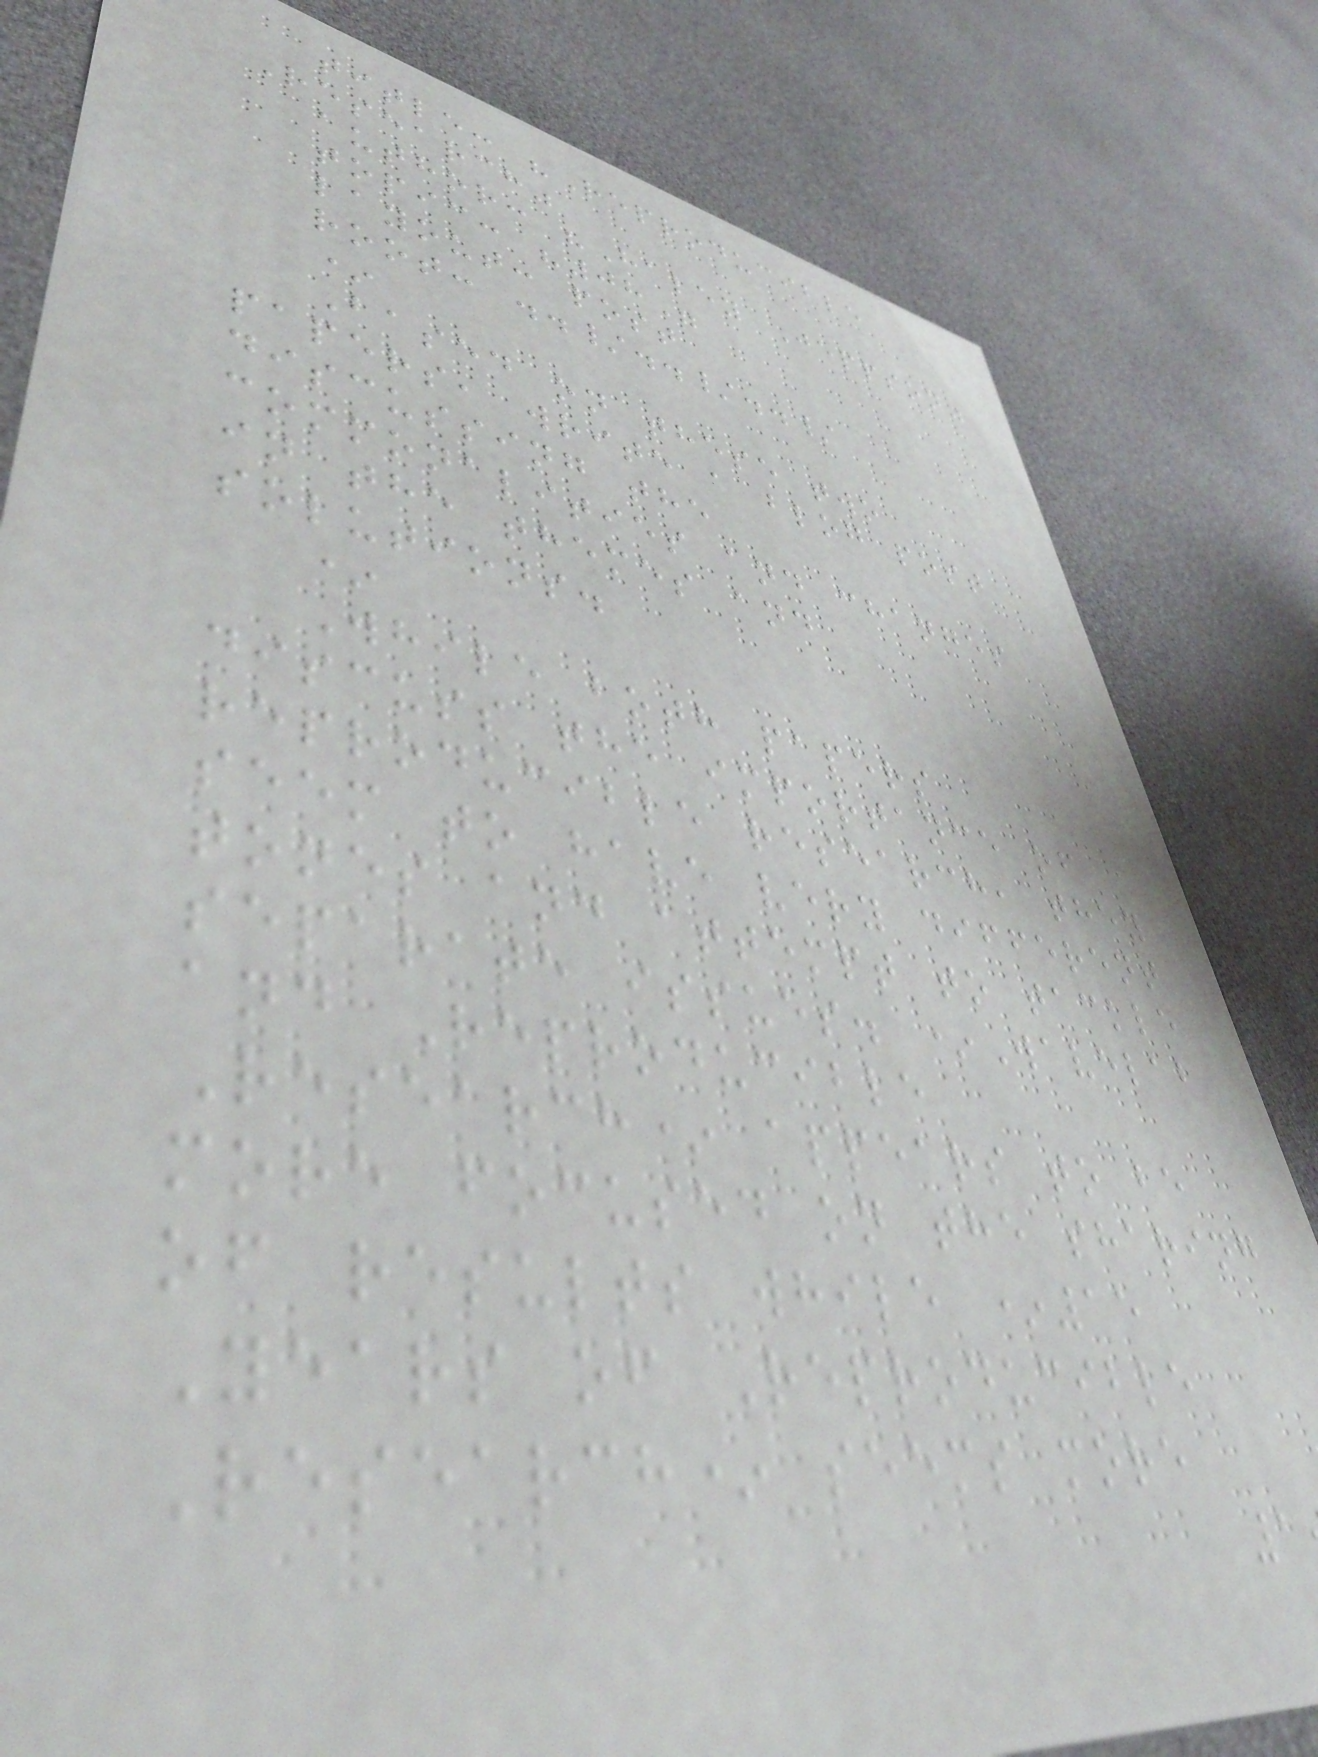title: "Reproducible
Research"
author: "Haley Jeppson"
topic: "08"
layout: post
root: ../../../
*
Based on these two
papers, write a blog post
discussing the
commonalities and changes
in the themes and
solutions.
*
While both papers
discuss the importance of
reproducible research, they
seem to have very different
tones and attempt to tackle
separate issues. *Wavelab
and Reproducible
Research* appears to be
more focused on the sharing
of results while *15
Years of Reproducible
Research* seems more
